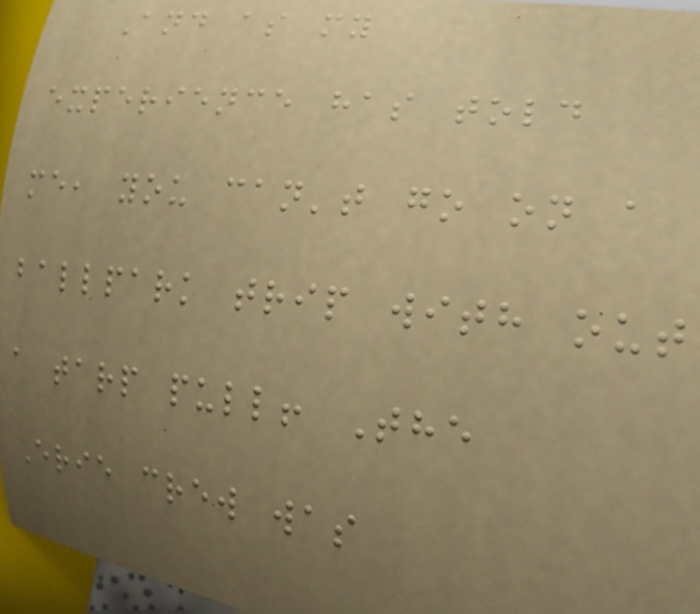And as my
experience has told
me, you can't go on a
ballpark trip with out
a tarp pull! The
Erie crew was
